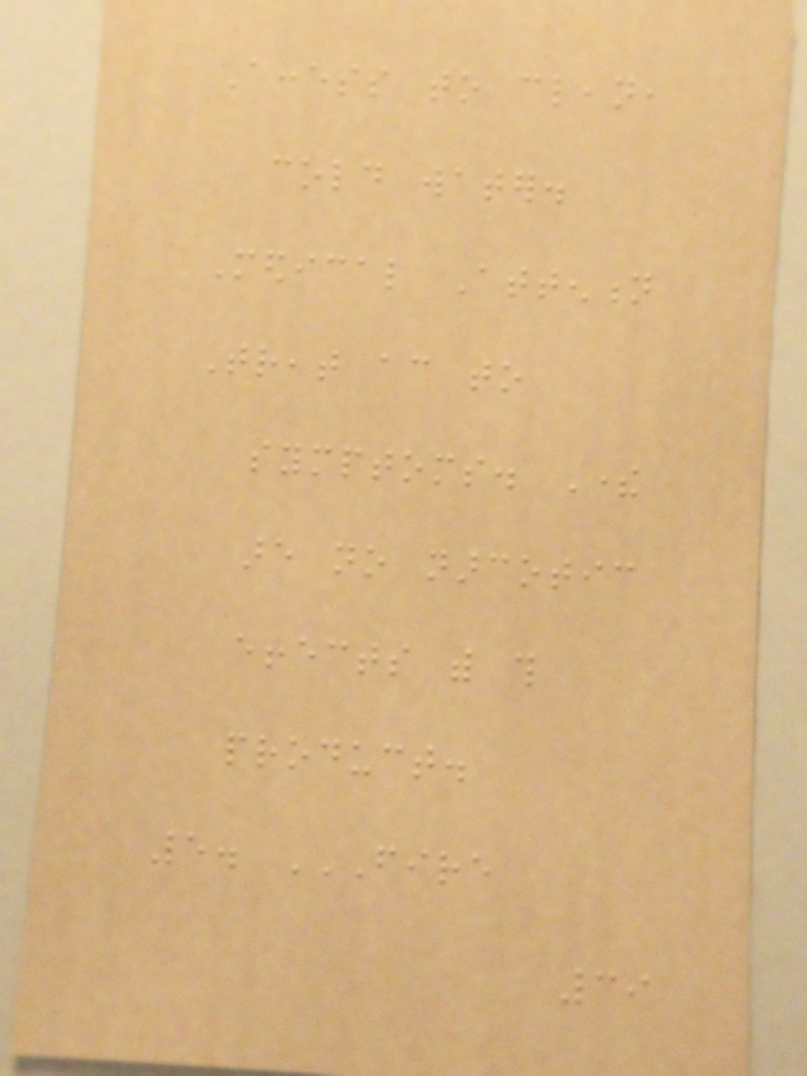Access to clean,
cold water.
Medical Attention
Treat according to
symptoms. There
are no narcotic
effects with this
product.
5. FIRE
39
